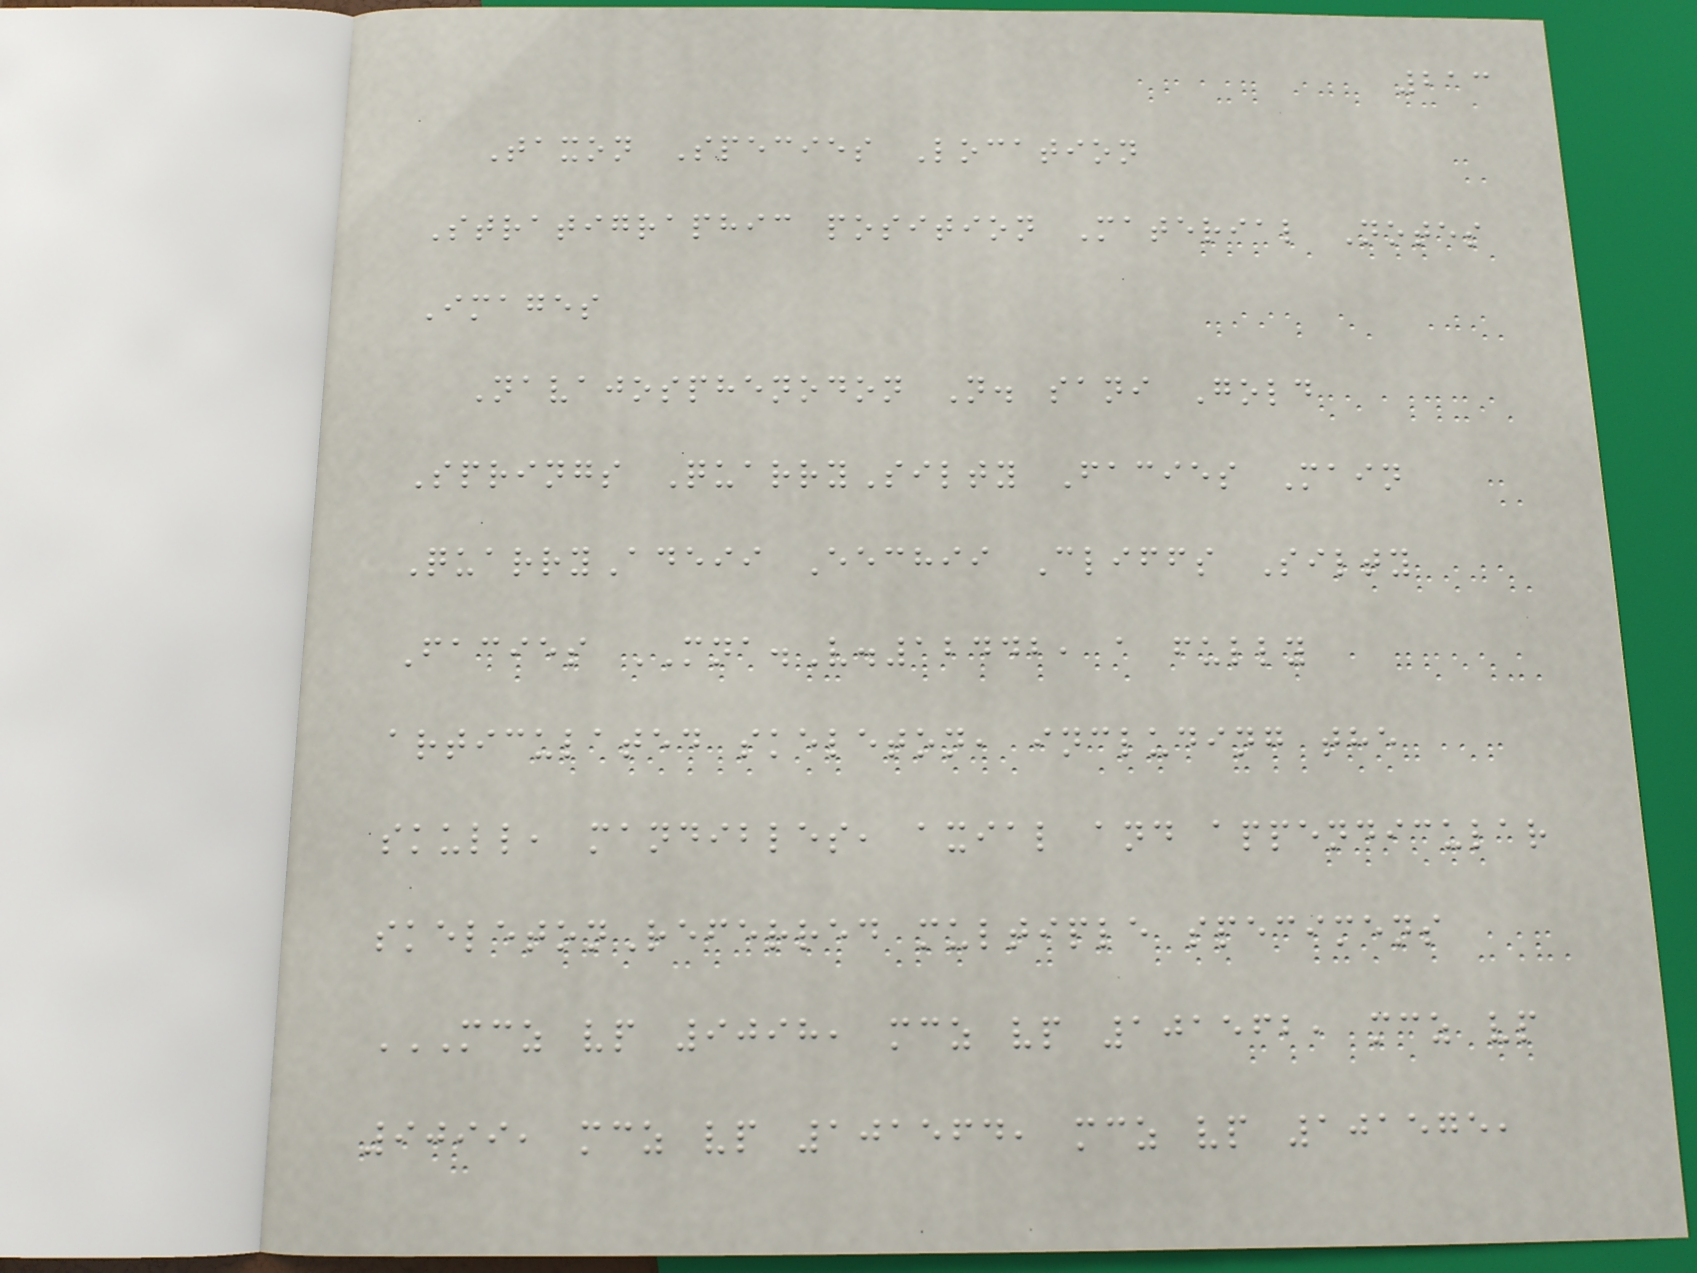213
Taxon Species Location
Stratigraphic position Material Notes
Images
Navajosphenodon N. sani Gold
Springs QuarrySilty Facies Main
QuarryAdeii Eechii Cliffs Silty
Facies MNA.V.12442, a fully
articulated skeleton, including the
skull, mandibles, axial and appendicular
skeletonReferred multiple specimens
MCZ VP 9098, MCZ VP 101562, MCZ VP
9099, MCZ VP 101564, MCZ VP 101575,
